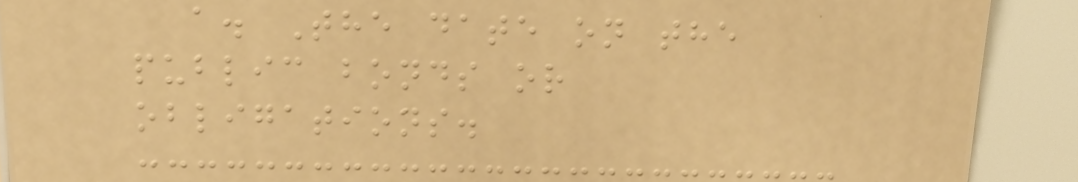a. The date on the
public bonds or
obligations.
